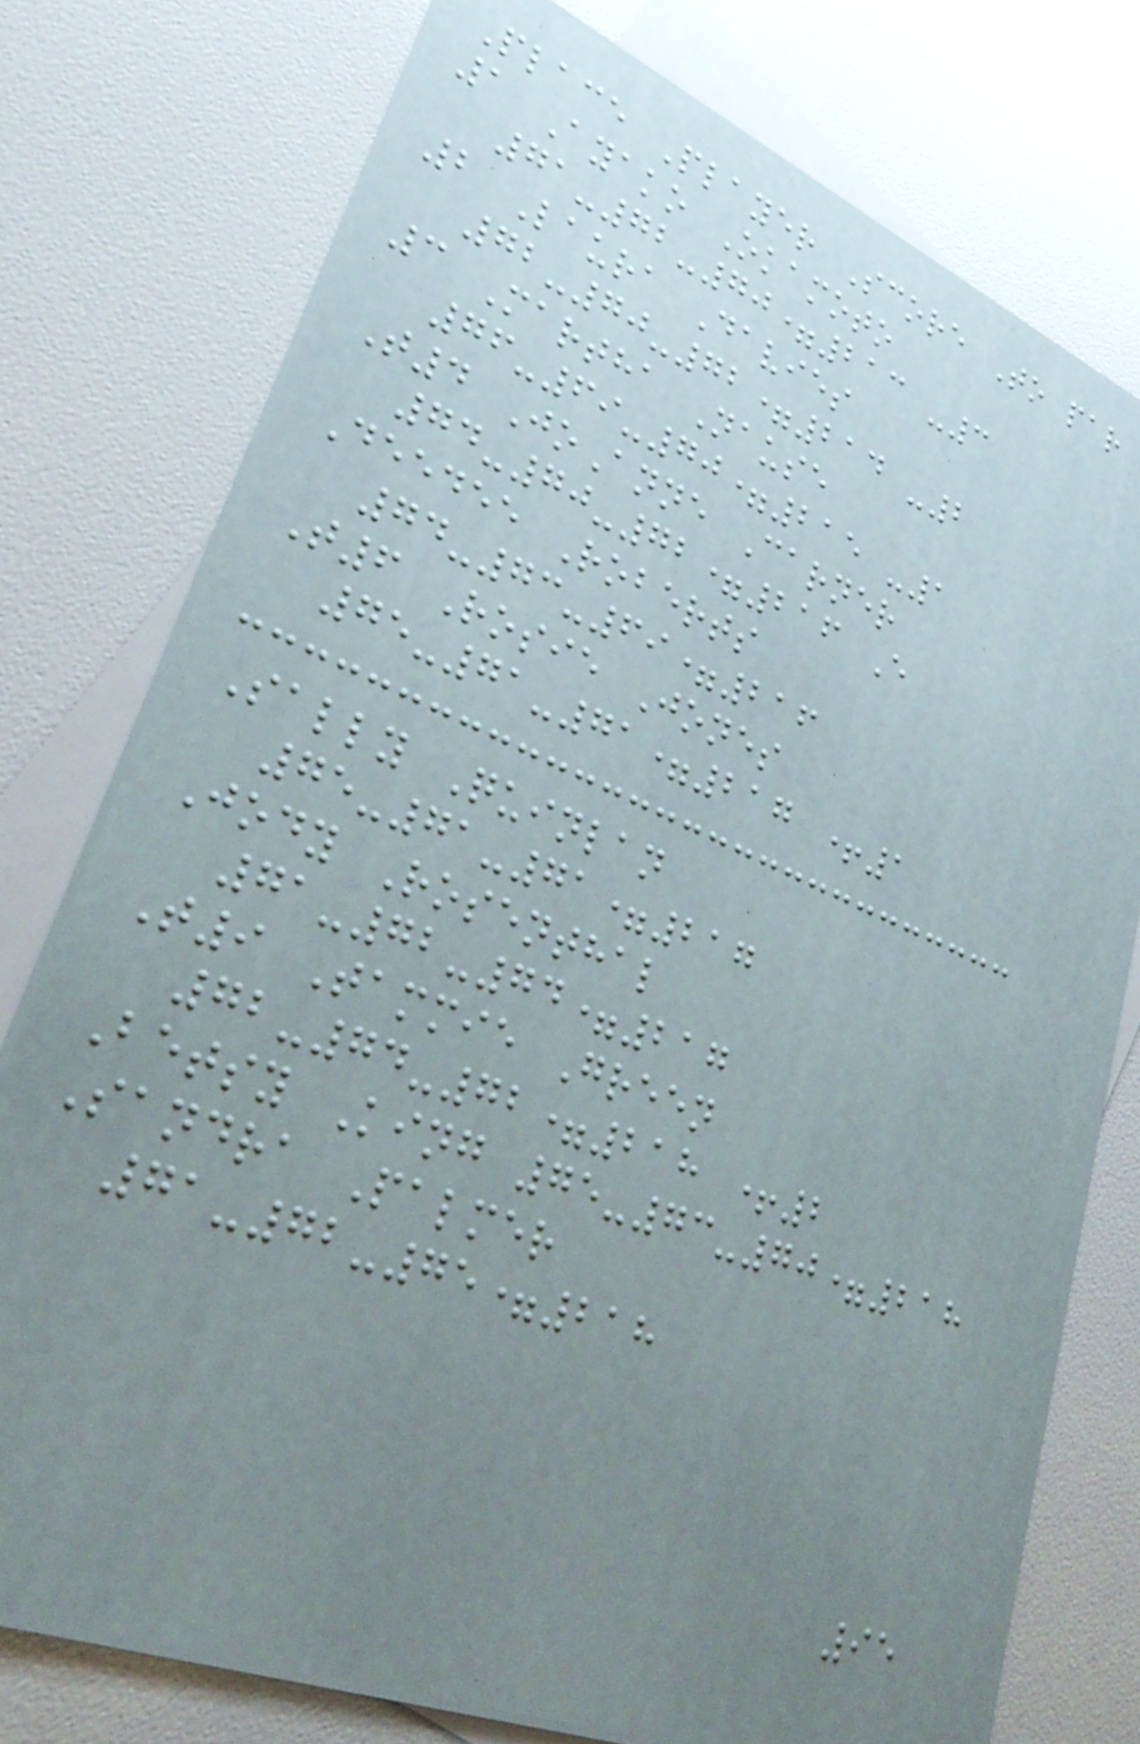Place Player Score To par
1 Ayako Okamoto
71-72-70=213 -3
2 Laura Davies
72-70-72=214 -2
3 Martha Nause
76-69-70=215 -1
T4 JoAnne Carner
74-70-72=216 E
Deedee Roberts
74-73-69=216
T6 Rosie Jones
75-71-71=217 +1
Sally Quinlan
75-71-71=217
Jody Rosenthal
71-72-74=217
T9 Tammie Green
72-74-72=218 +2
Betsy King 75-73-70=218
Sandra Palmer
71-72-75=218
95
